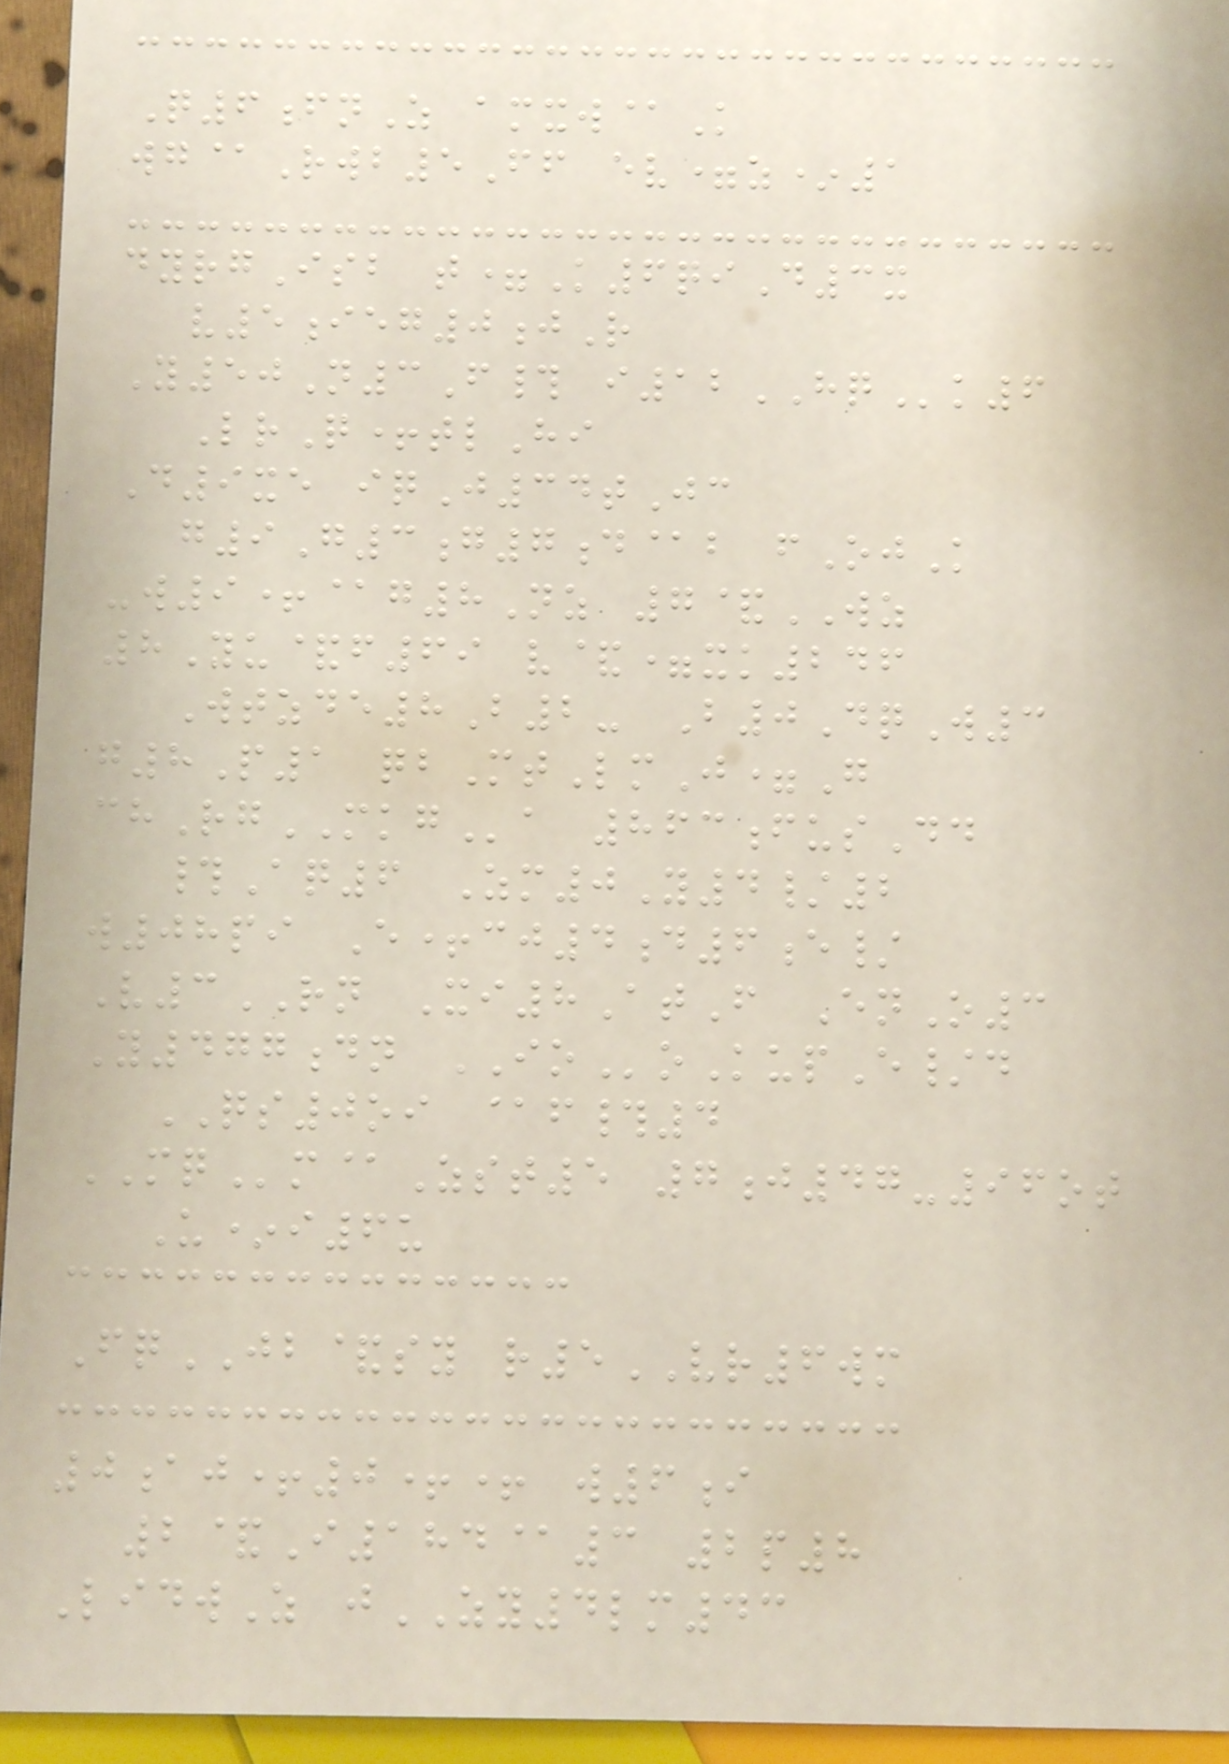Q6fnZ amxw@K
wg@Rwb5Ff ev=z*1
dyrgIsb t=K6qiD3x
v5ieg0jR
Y50N3F# i12HQk6
LrQ+tlHi
D9xe iqJ34tJc
g9G3g7d@b fOjK
-w9+@g8Nz 7&WZ
8Yu&f69 v&=xk246
Wtzde8B2- B0DqW3
g8P1 qbMtLmJ=G
chRgMKGa 863fusDd
#Aq6 Zm0Y4/2
w08pi E+cj4d6e/
V3RN Xi8AtF EnO3
Y477dn IOoKupE/d
QS0oi @f#4
MQm@Zst5 7j47-96ot
U*i6u
FqJB&sy r5VR6wm
0aj+0++ w6i
2&I184@3 2p8
LidwZ jZY4lm43
